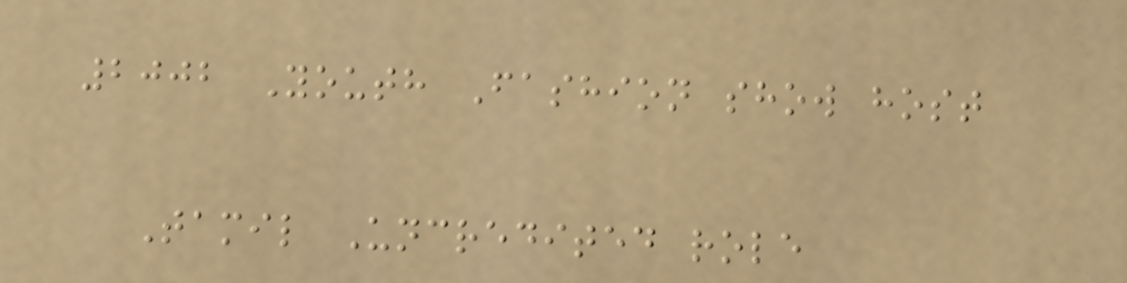2002 Youth Fashion show host
Tamil Uncredited role
